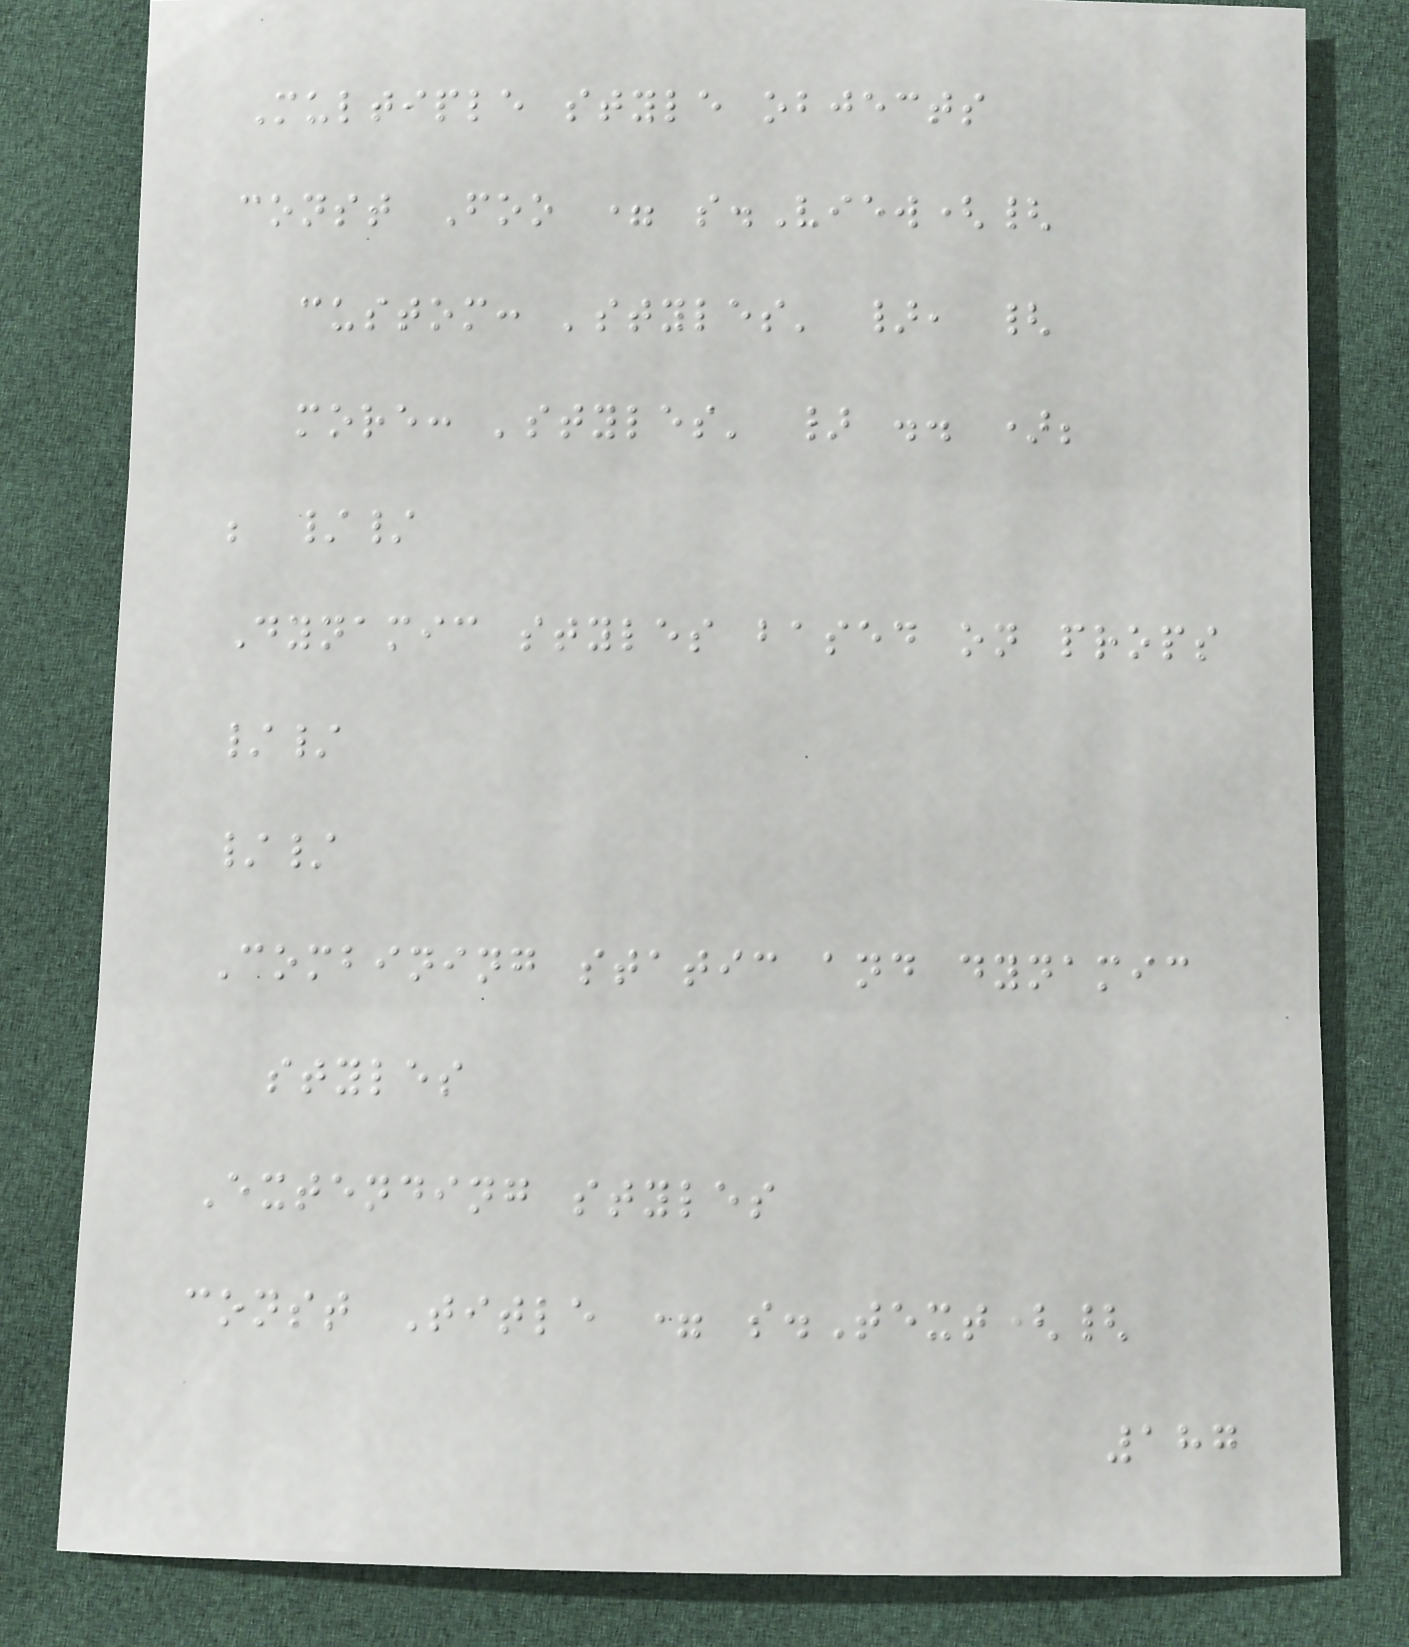Multiple style objects
const Foo = s.View({
custom: 'styles' }, {
more: 'styles' } .. );
; //
Dynamic styles based on props
//
//
Combining static and dynamic
styles
Extending styles
const Title = s.Text({
187
